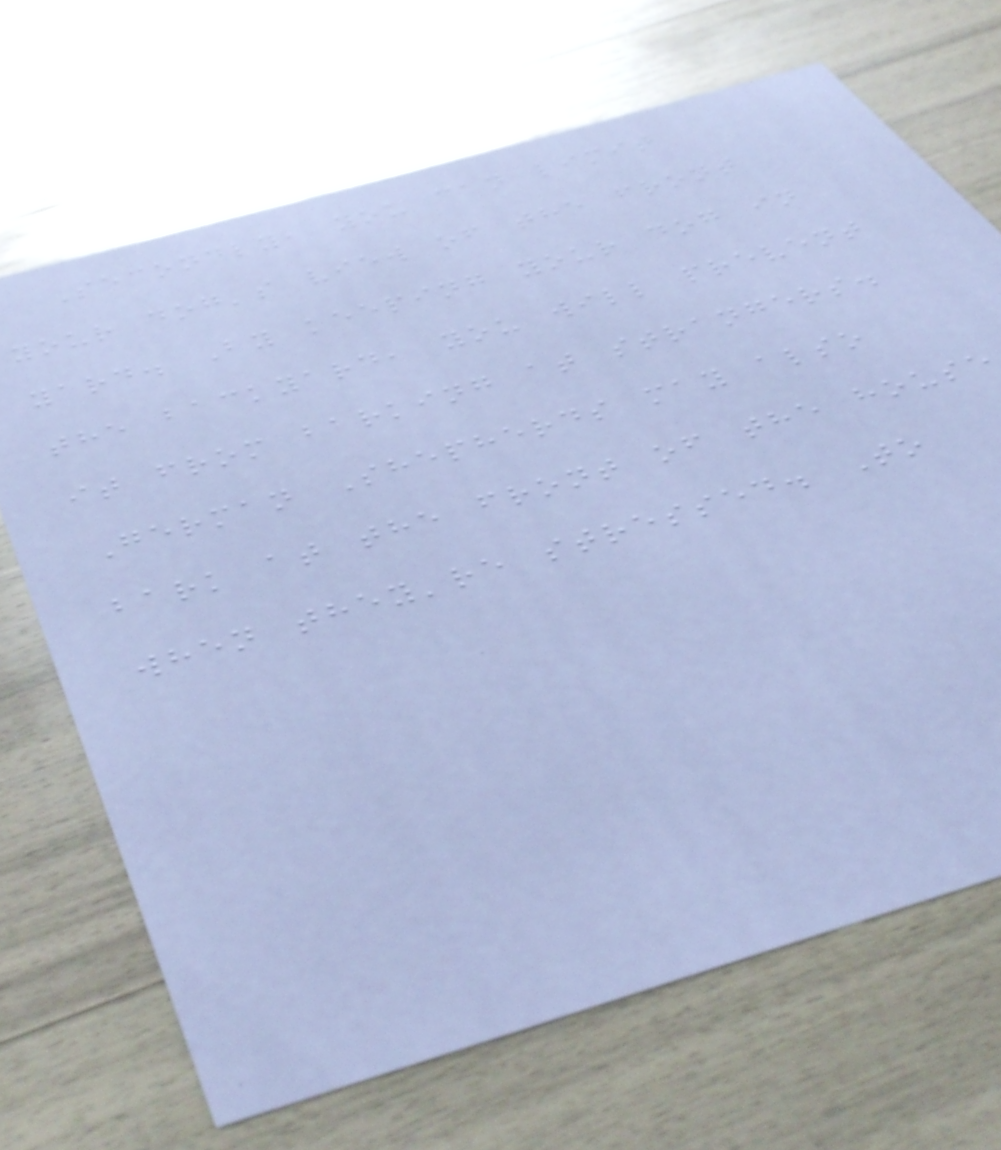Secondly, you can limit
your dog's view of the front
yard. By keeping your dog in
the backyard, you will prevent
it from barking at strangers.
German Shepherds may also
bark at the front of the house
when they're stressed. To
